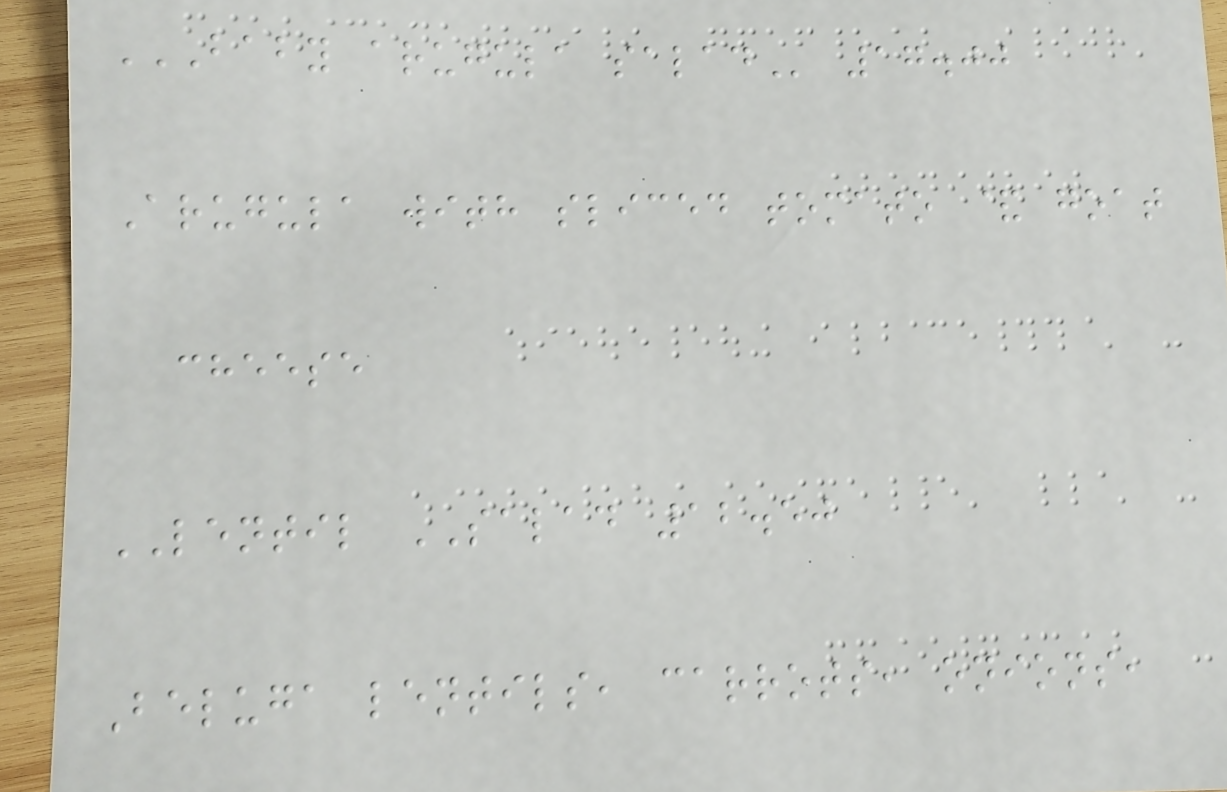BABY ARUGULA SALAD 17.00
Arugula with sliced tomato & goat
cheese
LENTIL SALAD 12.50
Beluga lentils, carrots, onions,
